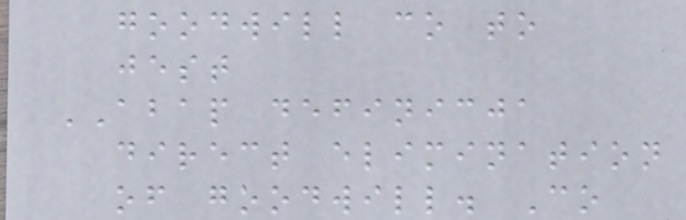goodwill co to
jest
ABAP definicja
direct elimination
of goodwill. Co
